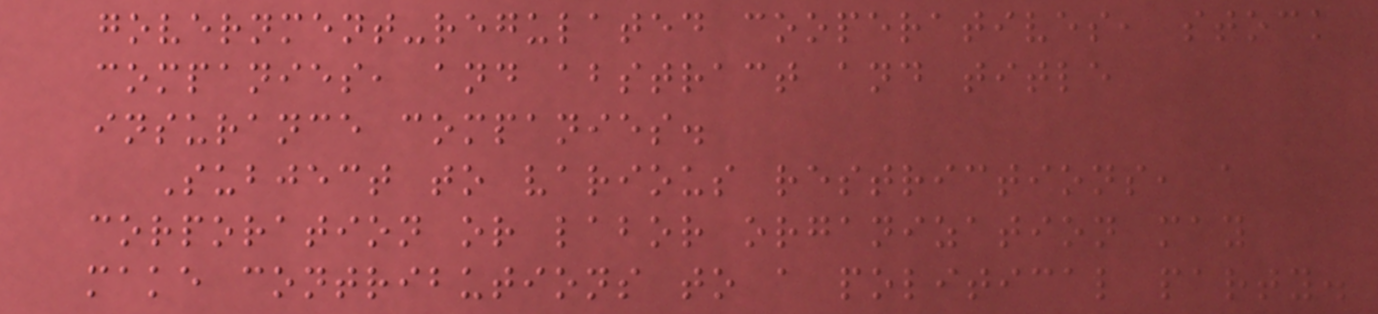government-regulated cooperatives, stock
companies, and abstract and title
insurance companies.
Subject to various restrictions, a
corporation or labor organization may
make contributions to a political party.
